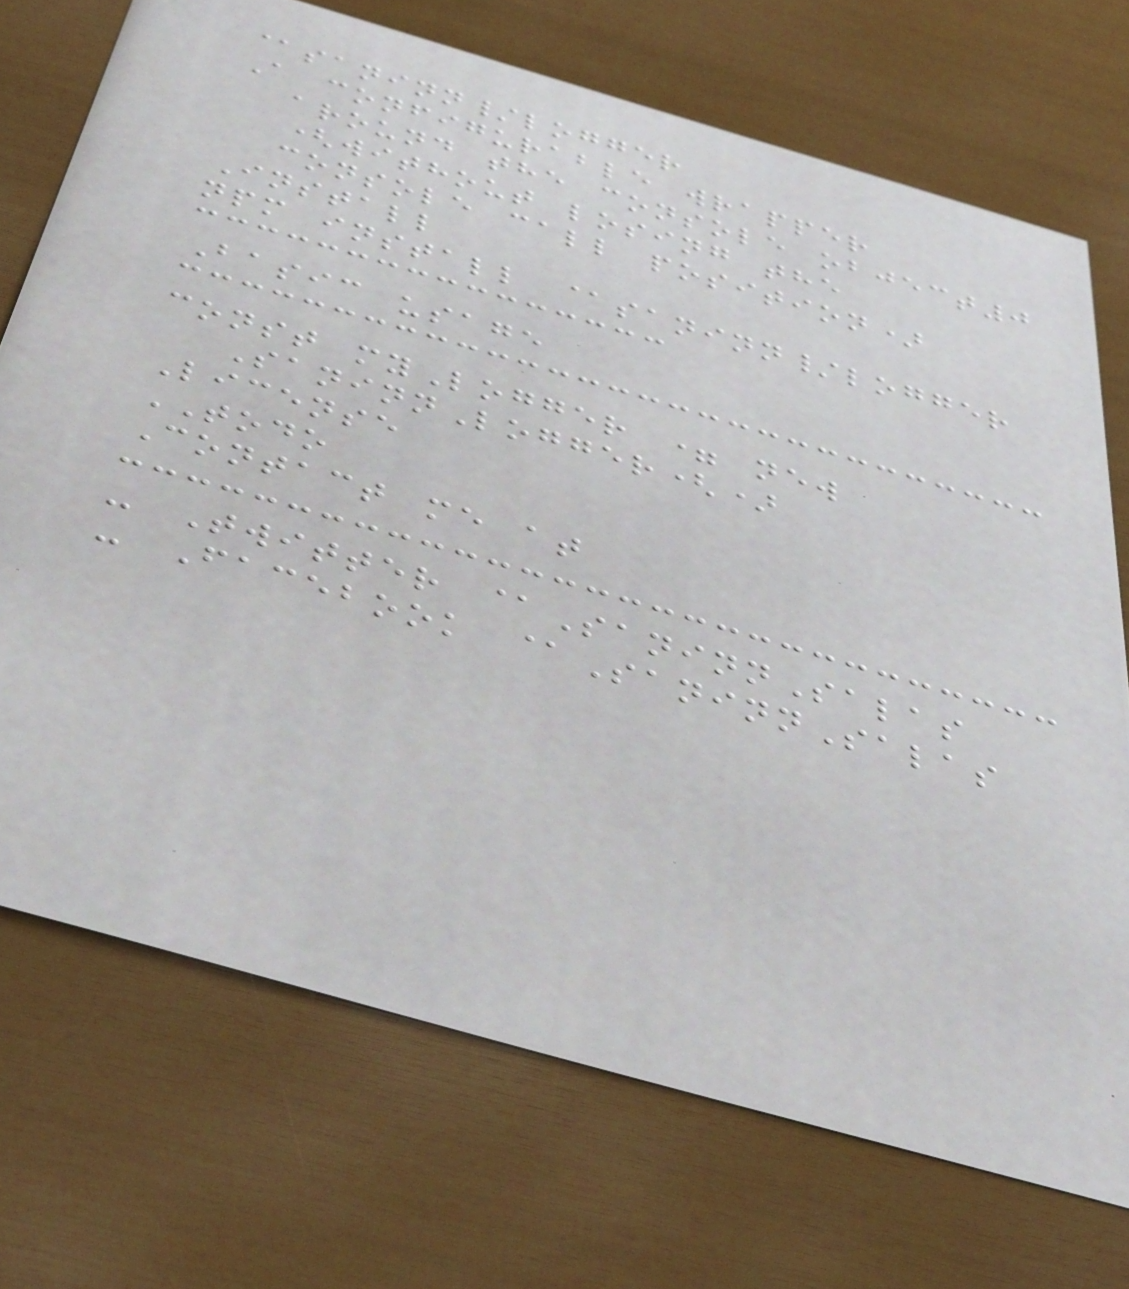@saninn/logger
A configurable wrapper
around the console object0
(without losing the
console call position)
Install
npm install @saninn/logger
Basic usage
const myLogger = new
SaninnLogger()
License
TODO
Contact me at
- Twitter @SaninnSalas
- Facebook @SaninnSalas
